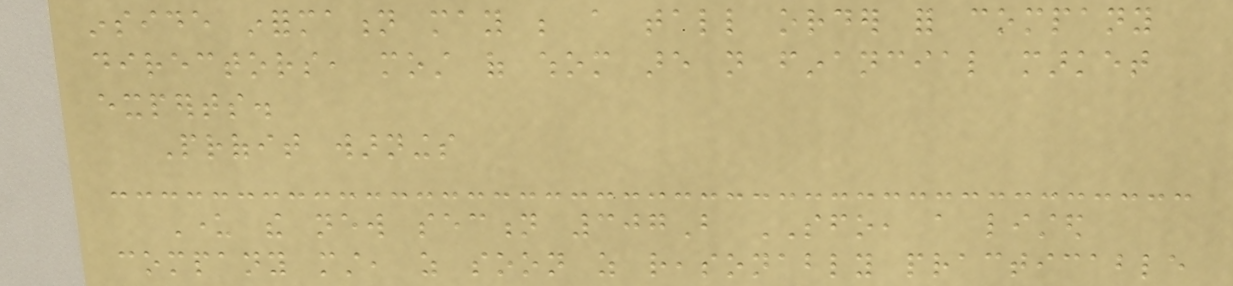inside information may be a tall order for company
directors, most of whom are not financial market
experts.
Profit warnings
Under the new section 307B SFO, a listed
company must, as soon as reasonably practicable
